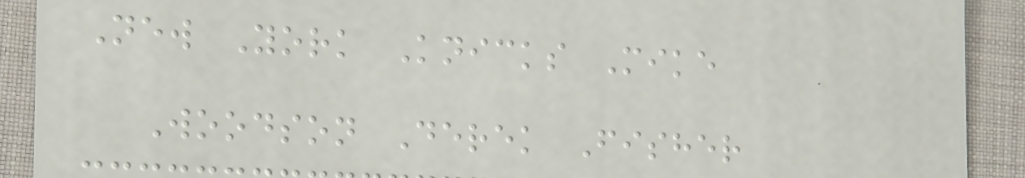New York Knicks Mike
Woodson Derek Fisher
